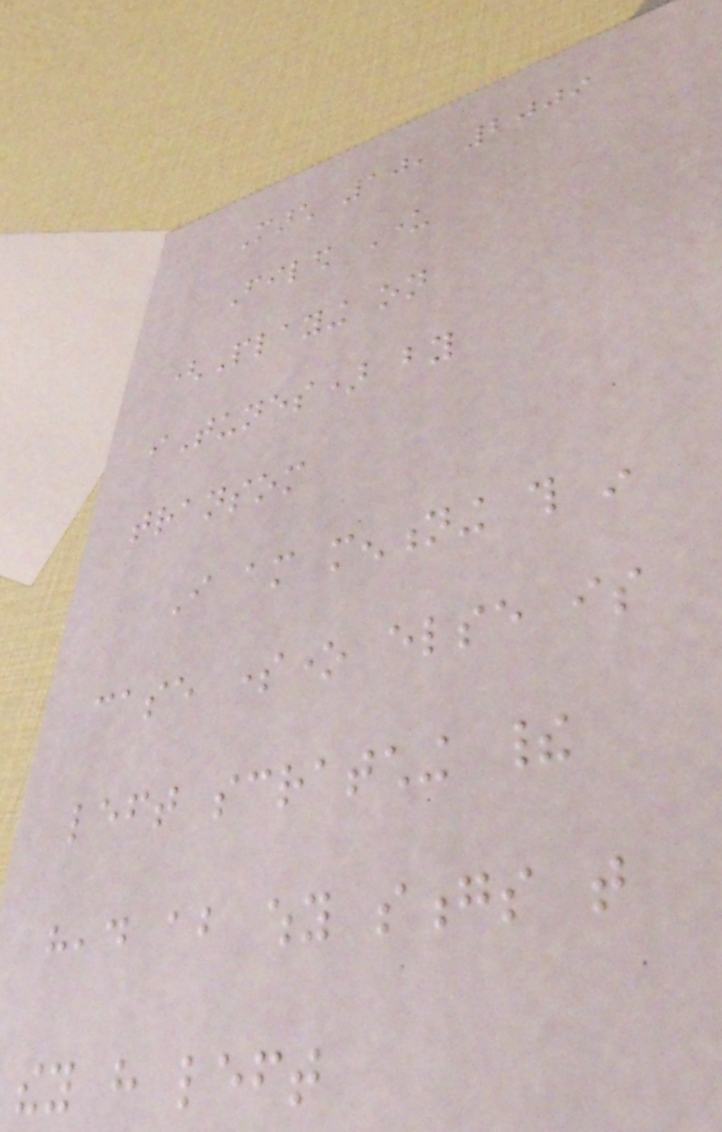March 10, 2009
Filed Under
(Playing on
iTunes) by
transom
I am mentioning this in
case someone else is
left scratching their
head about why songs that
they have left
